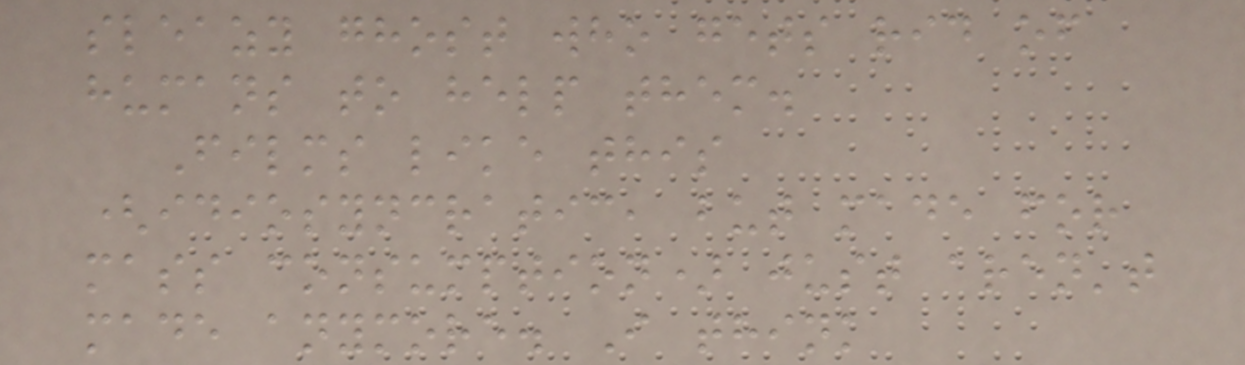sleazy ghost who gets rid of
humans to help them.
Films like this
(idiosyncratic, but made for
mass consumption) just aren't
made anymore. I think
